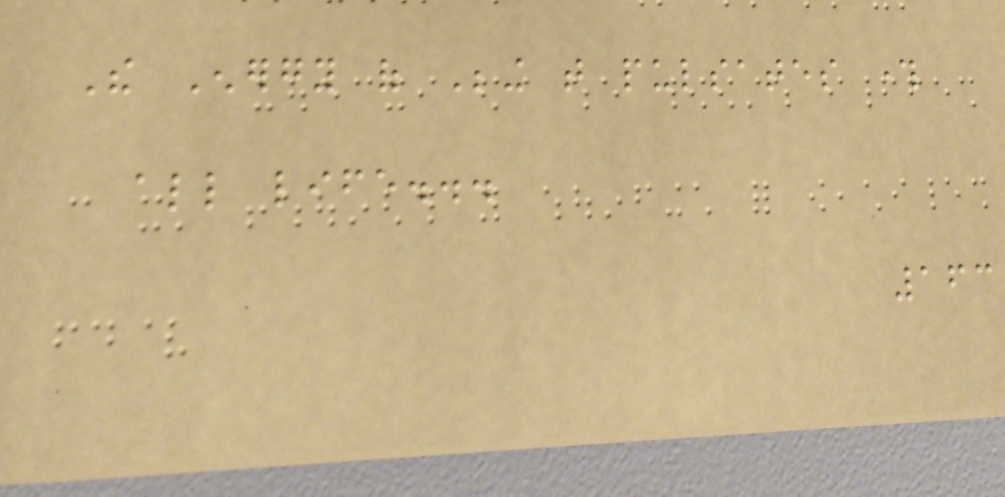The Energy of Being that pulsates through
all life...
163
